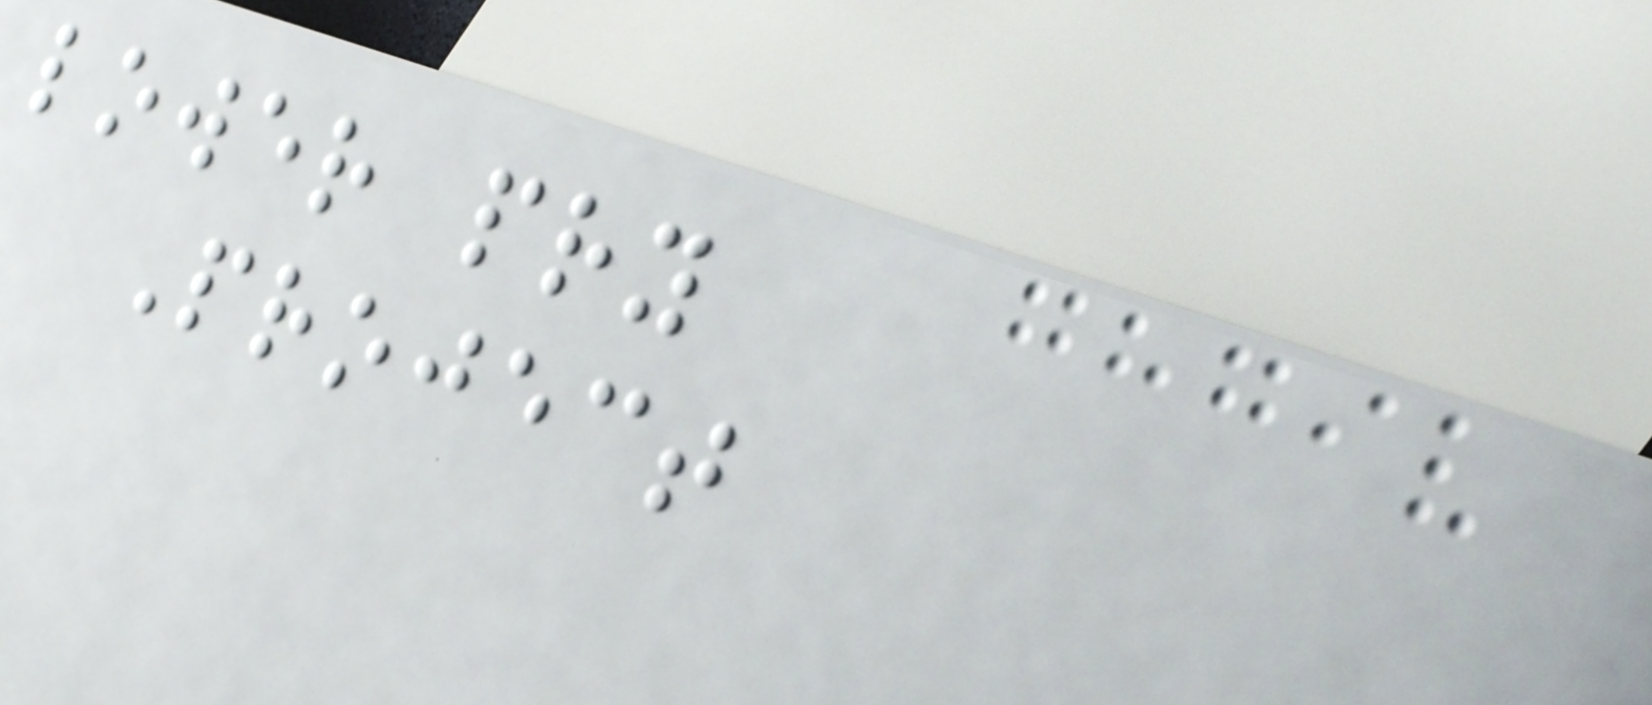lower pry
Project
